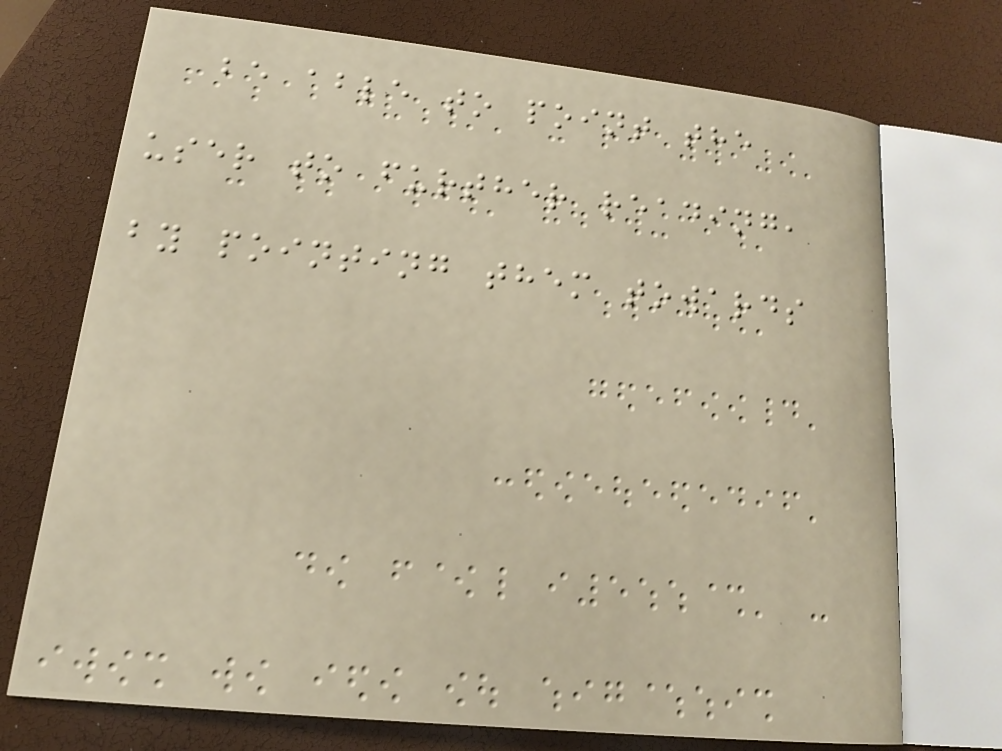be able to point the
user to further reading,
by pointing them towards
